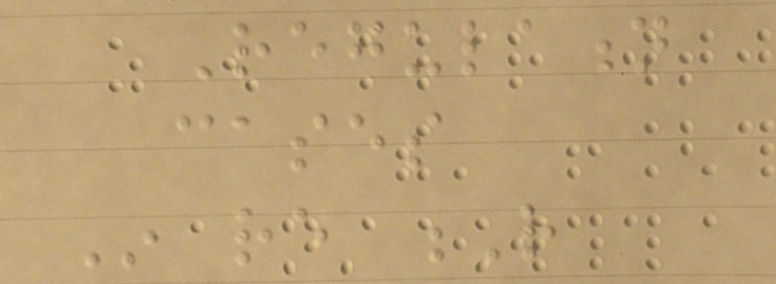Regulation
cases
In re R
